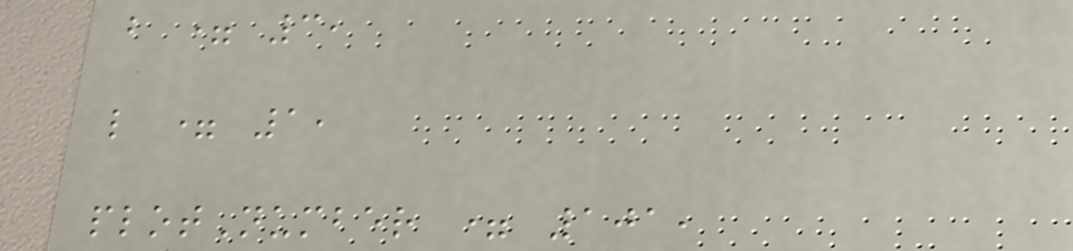b = 3,
l = 1,
plotNumber = 101,
